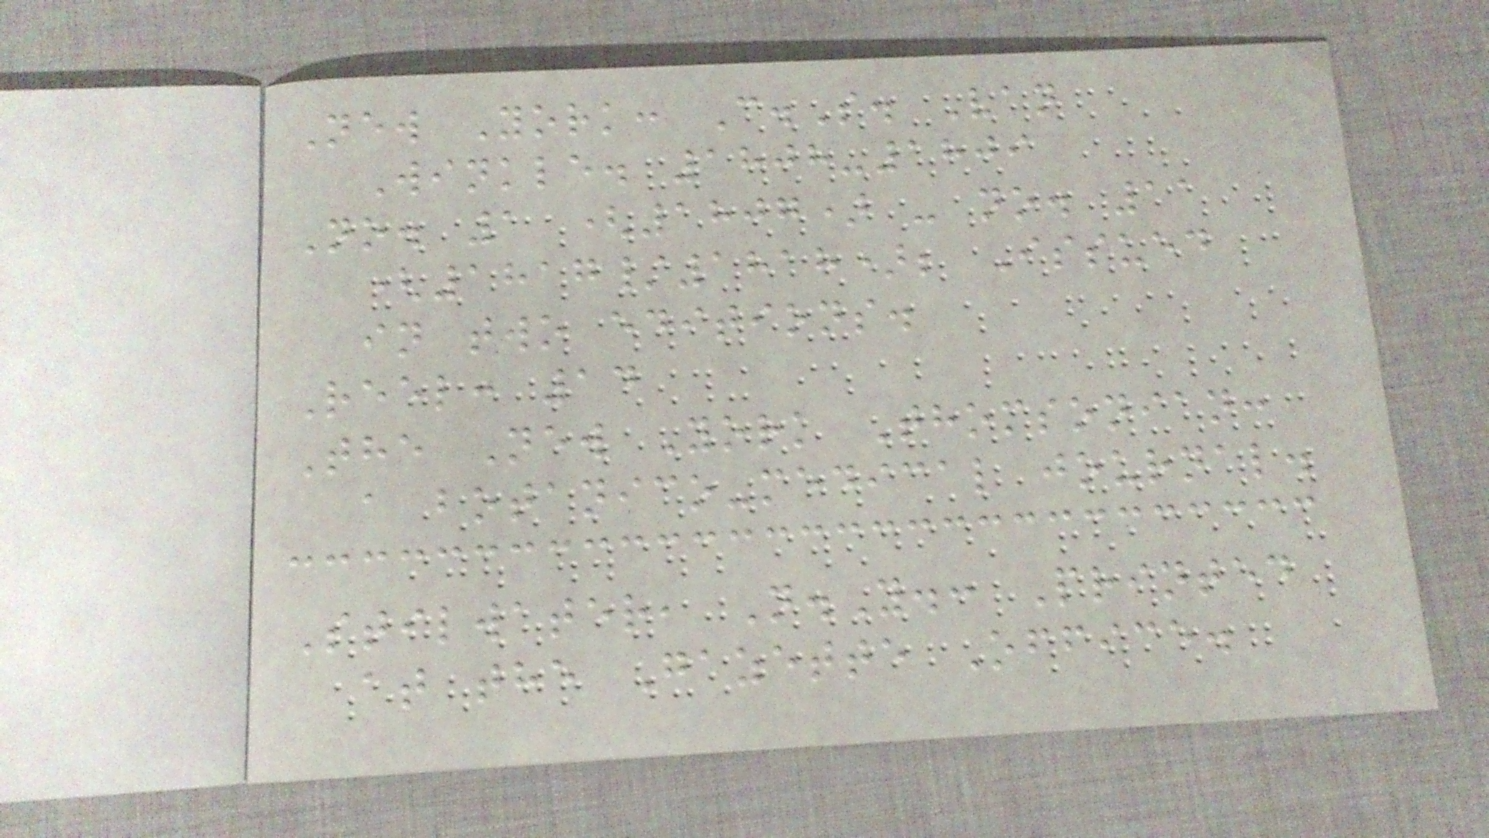New York: C.S. Van
Winkle. 1808-1809
No. 1 (1807) - no. 11
(1817/1818); Issued
in two editions.
Reel: 14
The New York Thomsonian:
a botanico-medical journal.
Stilwater, N.Y.: Printed
at the Gazette Office.
